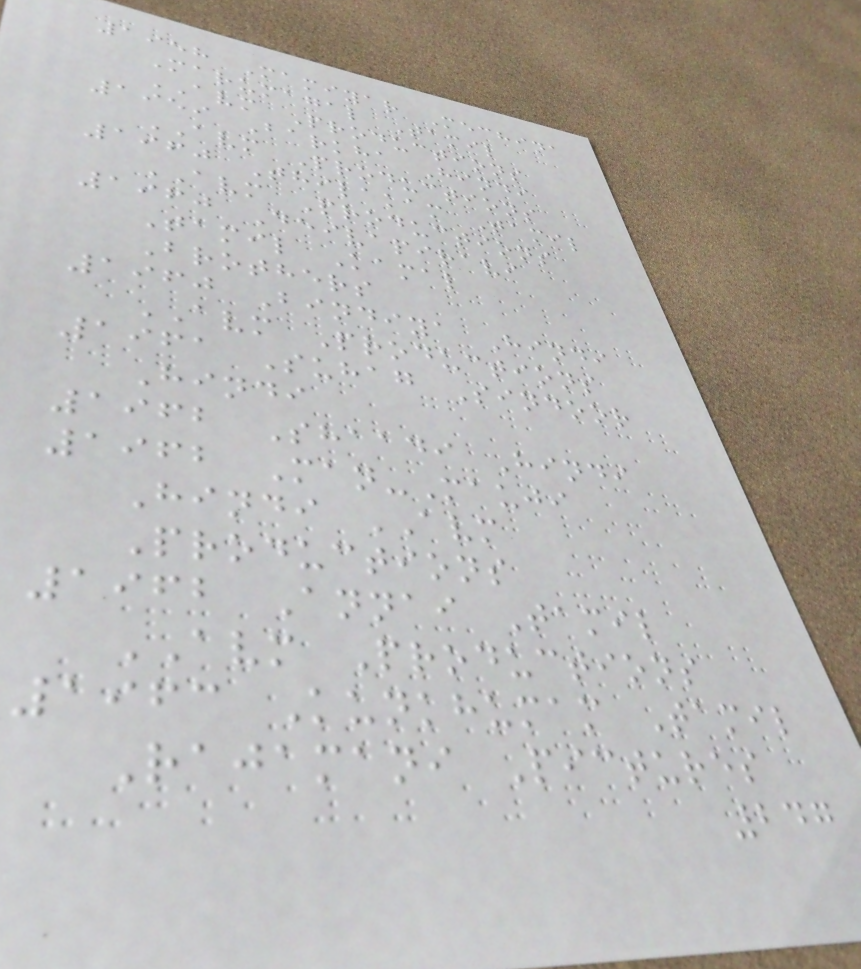1958 Mamiyar Mechina
Marumagal Tamil
AVM Productions
1959 Barkha Hindi
AVM Productions
1960 Thilakam Tamil
AVM Productions
1960 Deivapiravi
Tamil Kamal
Brothers
1960 Bindiya Hindi
AVM Productions
1961 Suhag Sindoor
Hindi
1962 Shaadi Hindi
1962 Man-Mauji
Hindi AVM
Productions
1962 Annai Tamil
AVM Productions
1963 Kunkhumam Tamil
Rajamani Pictures
247
